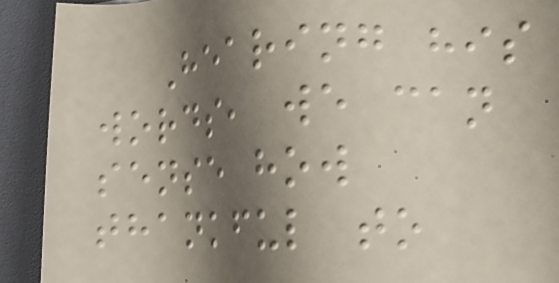Hearing his
words, we can
sense how
thankful to
